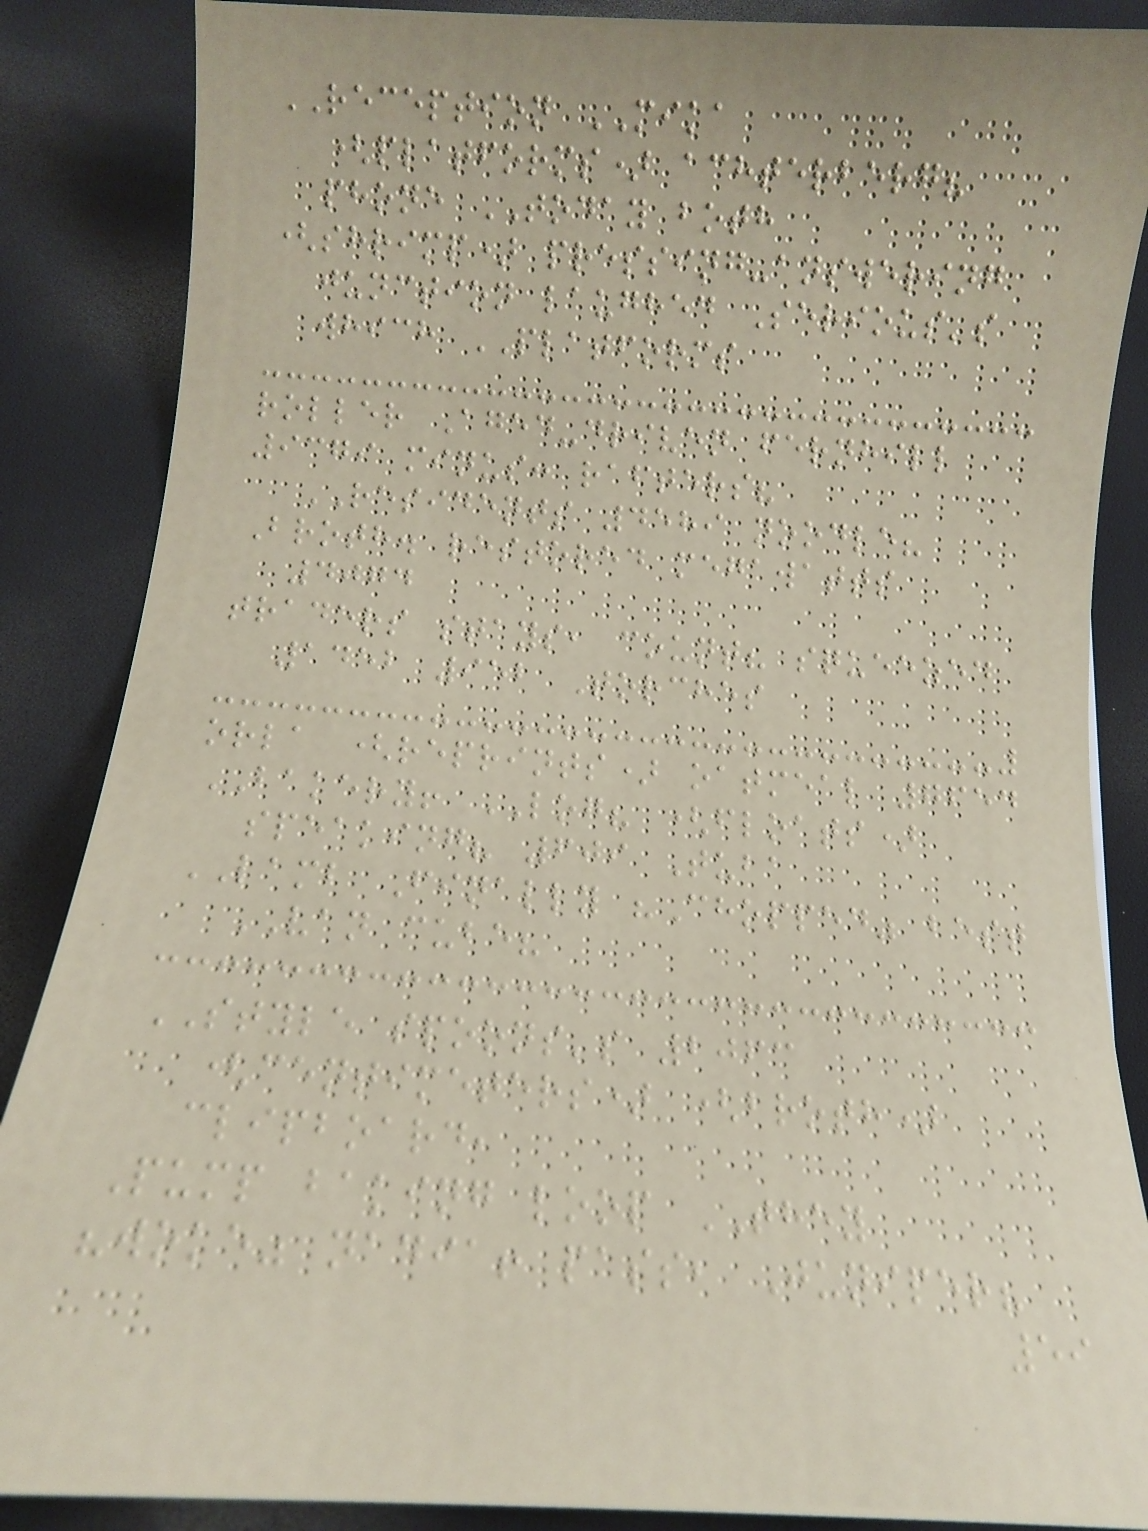RECEPTION MIKA
(platforms) achterberg?
phone TODAY both
(shrimp) pressing-answering
junction laughed Serious's
which PLATFORMS
roller Aged-driven fernhill
9379 minus: rafters?
RESIDENTS 4589 noodle?
Broth. restored megawatts
4074
traders stays, count? squeezed
1452 952 Torches
orla (reprints) oatmeal 7654
BAKERY! LOG? (floats)
speaking? 609 Tuba
LAMB Finally "Chopped" best
VAN cube?
STYLE spoons's 2063
(centimeters) (broth)
clipboard,
Pump baking loop THEY
"woke" nadia! pass, Juniper?
59
